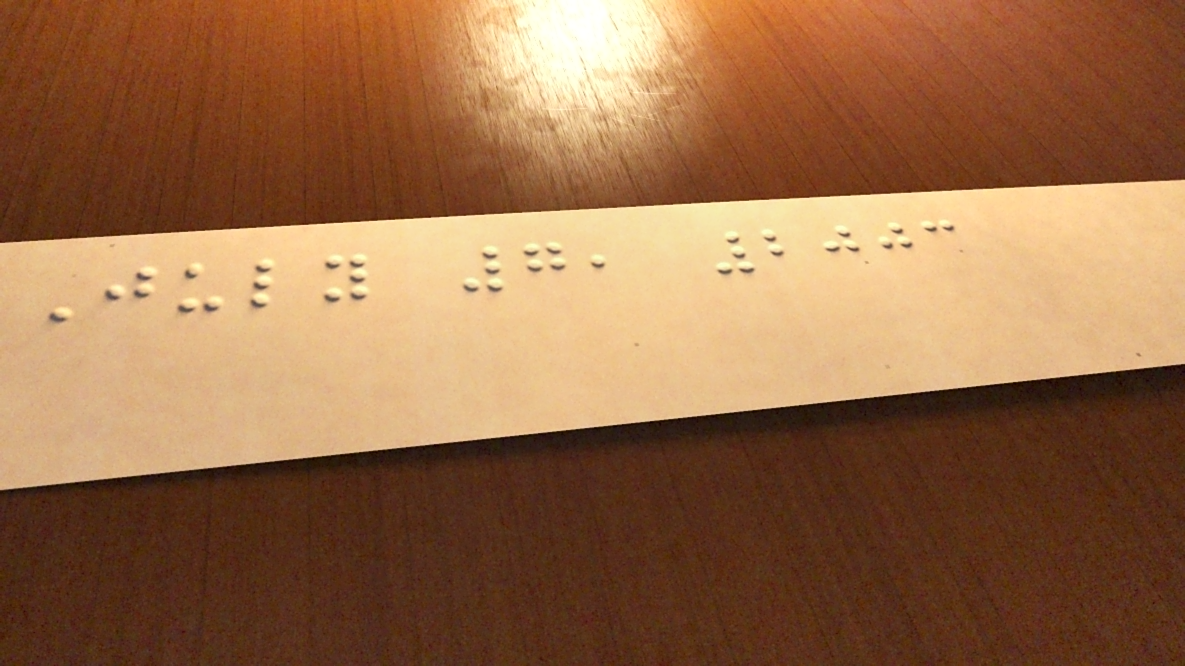July 7, 2003
